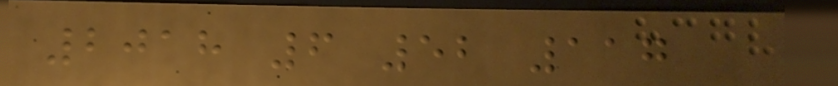2018 6 52 117
